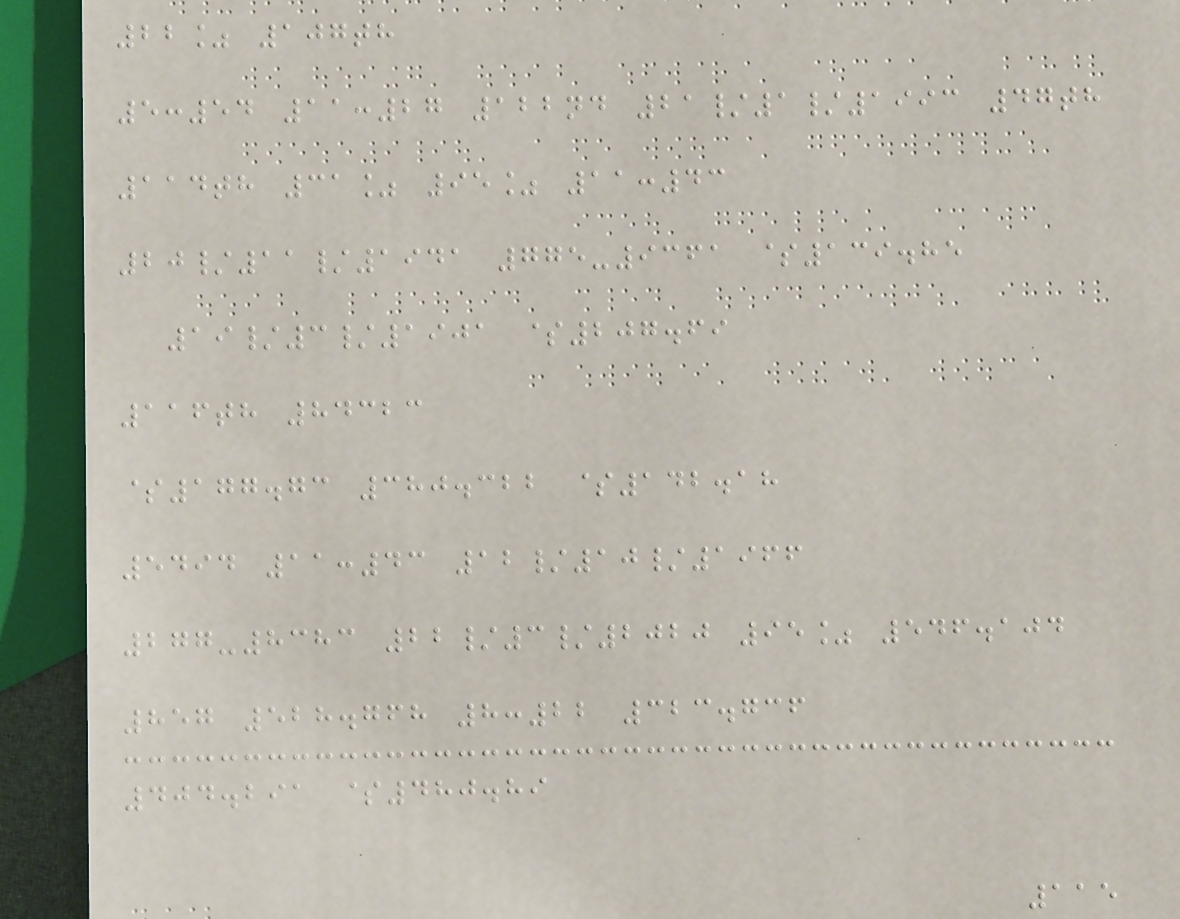22% 107th
5:54 11:27 122nd 21/1/1993 47th
114th 31% 95% 11:43
20/11/1941 775-9361 $139.85
19/3/1901 $207.69
116th 84323
$177.73 380.322 $142.18
5494 11:43 12/10/1966
277-8383 22/3/2020 95% 546.104
857 528.768 8:22 323.736
404.291 $480.89
115
